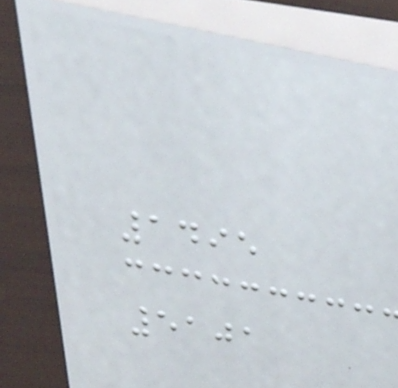1495
5101
